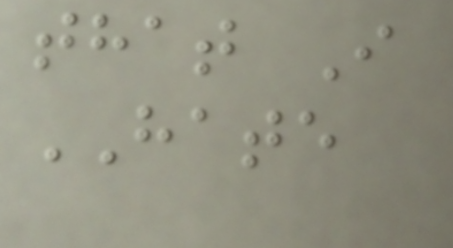that I
HATE
